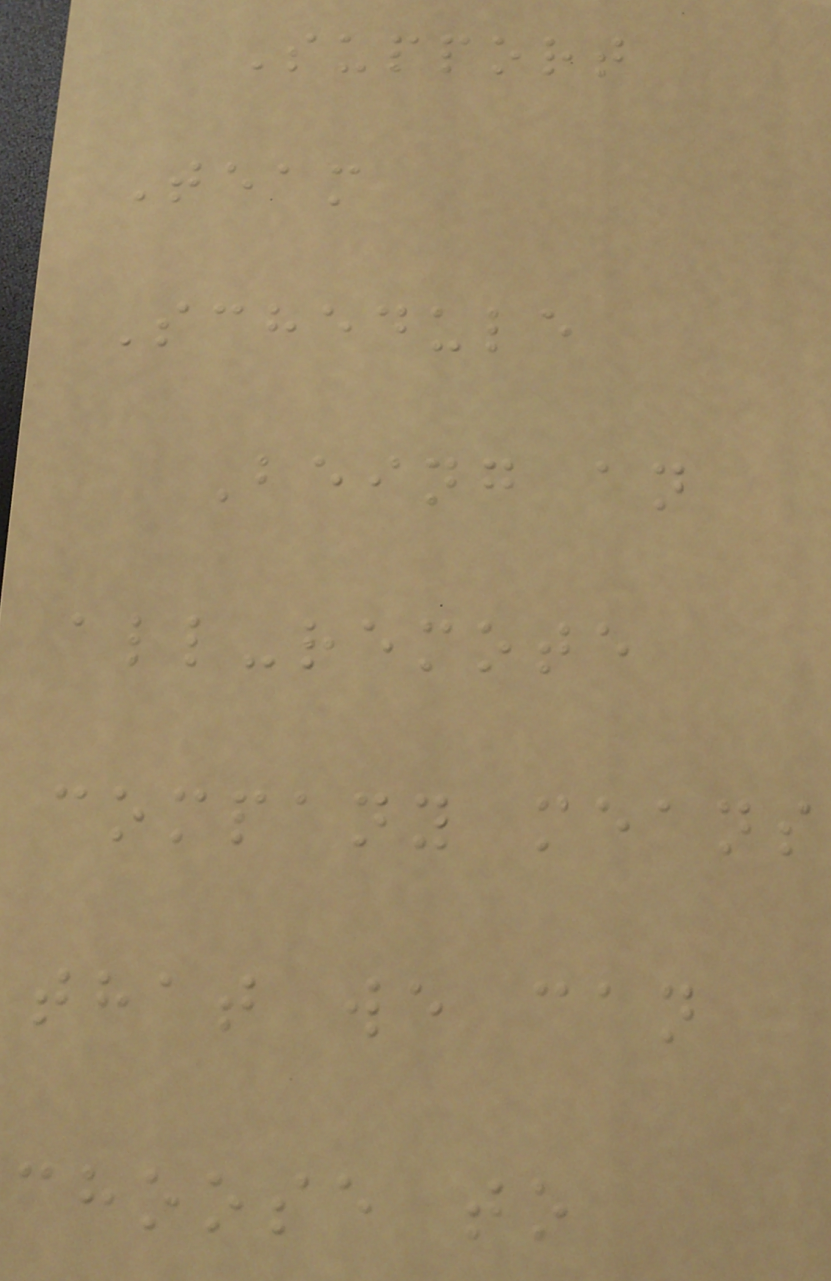Support
Team
Schedule
Being an
all-remote
company means
that we can
choose to
